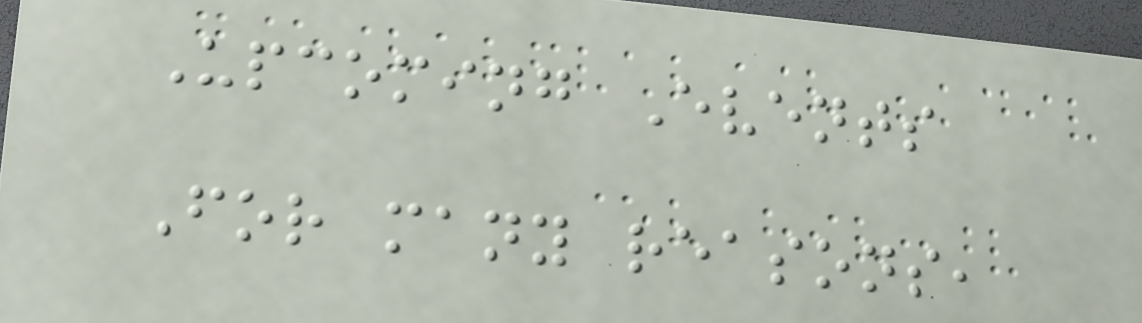Upcoming Events
For many reasons,
